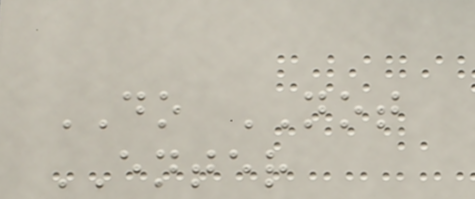DO NOT
ENTER
